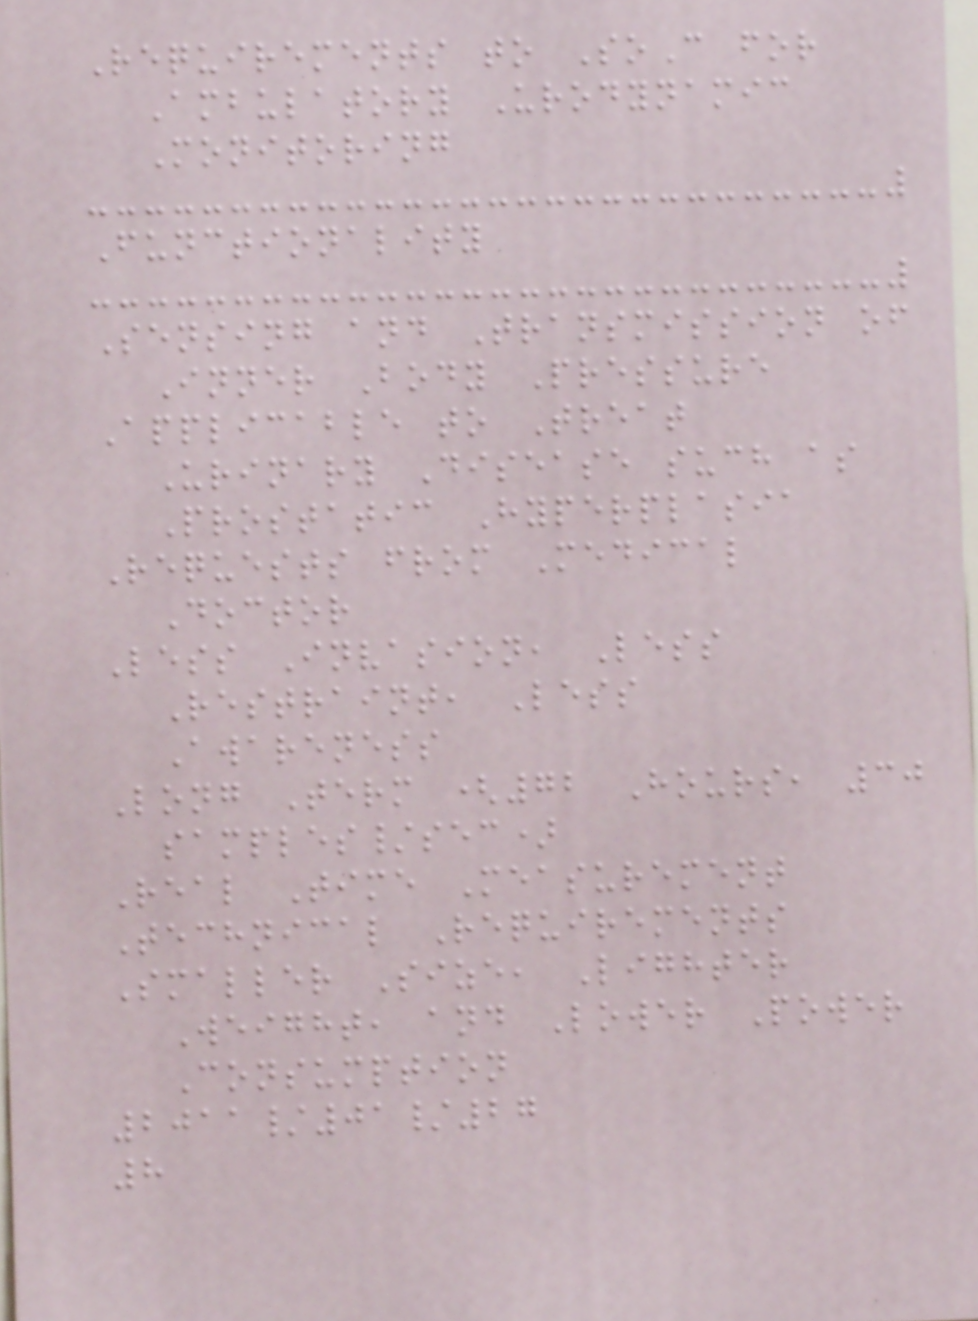Requirements to SoC for
Ambulatory Urodynamic
Monitoring
Functionality
Sensing and Transmission of
Inner Body Pressure
Applicable to Treat
Urinary Disease such as
Prostatic Hyperplasia
Requests from Medical
Doctor
Less Invasion, Less
Restraint, Less
Awareness
Long Term (72 Hours, 30
samples/sec)
Real Time Measurement
Technical Requirements
Smaller Size, Lighter
Weight, and Lower Power
Consumption
2011/01/27
8
